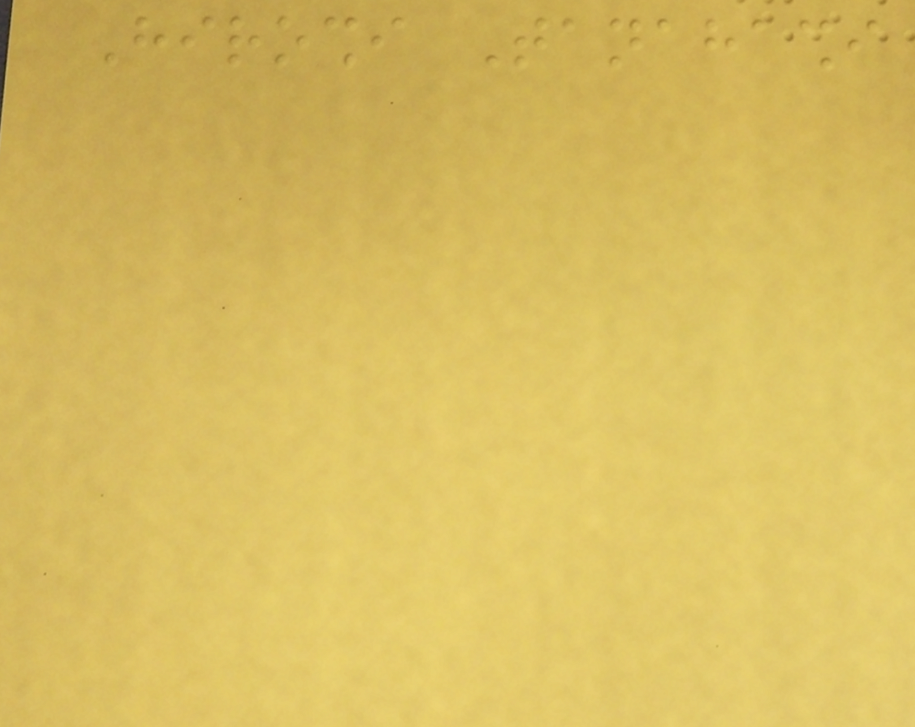Hiroshi Tanahashi
